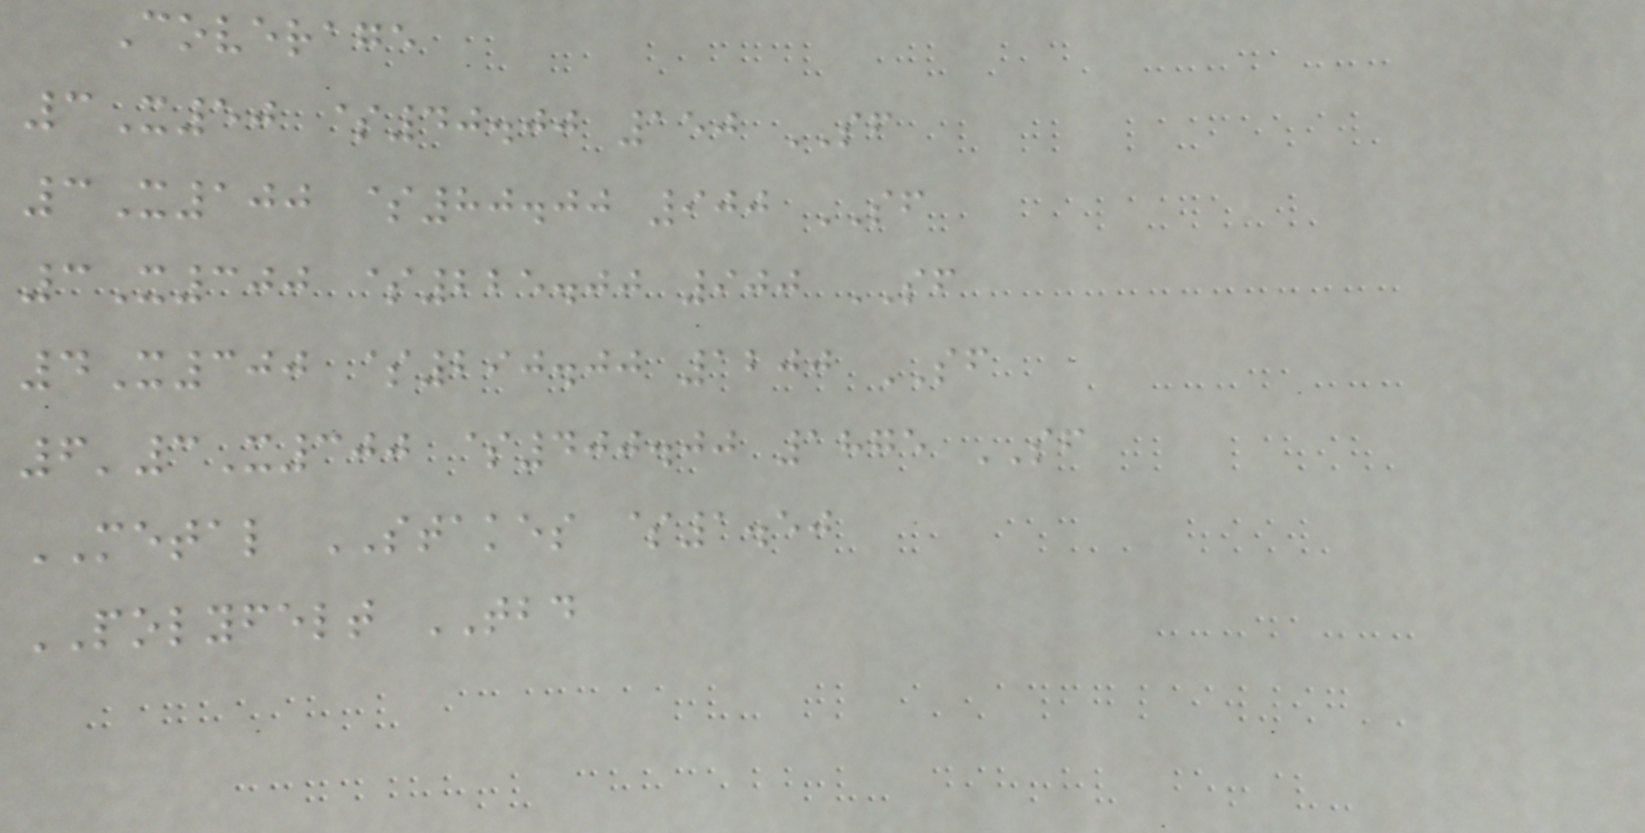Coverage
3X50 $40.00 150 SF
3X100 $80.00 900 SF
3X300 $225.00 900 SF
4X300 $290.00 1200 SF
6'3X300 $400.00 1875 SF
METAL STAKES $1.50
POLYFELT TBD
